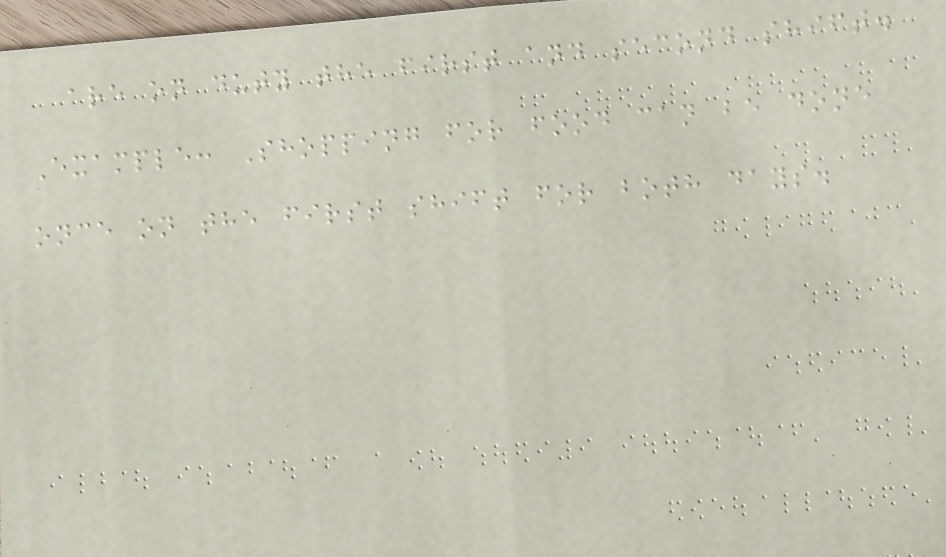are on duty the first and second shift.
Example: Shopping for food can be done
once on the first shift for both days.
